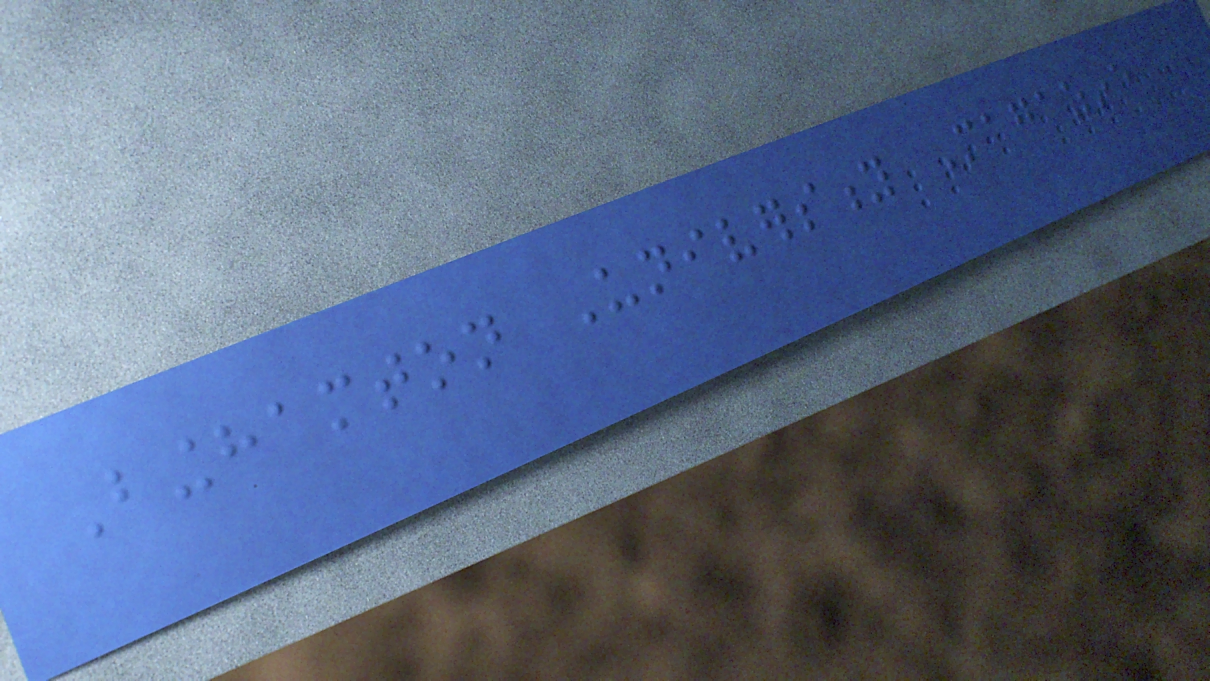Binghamton University Magazine
